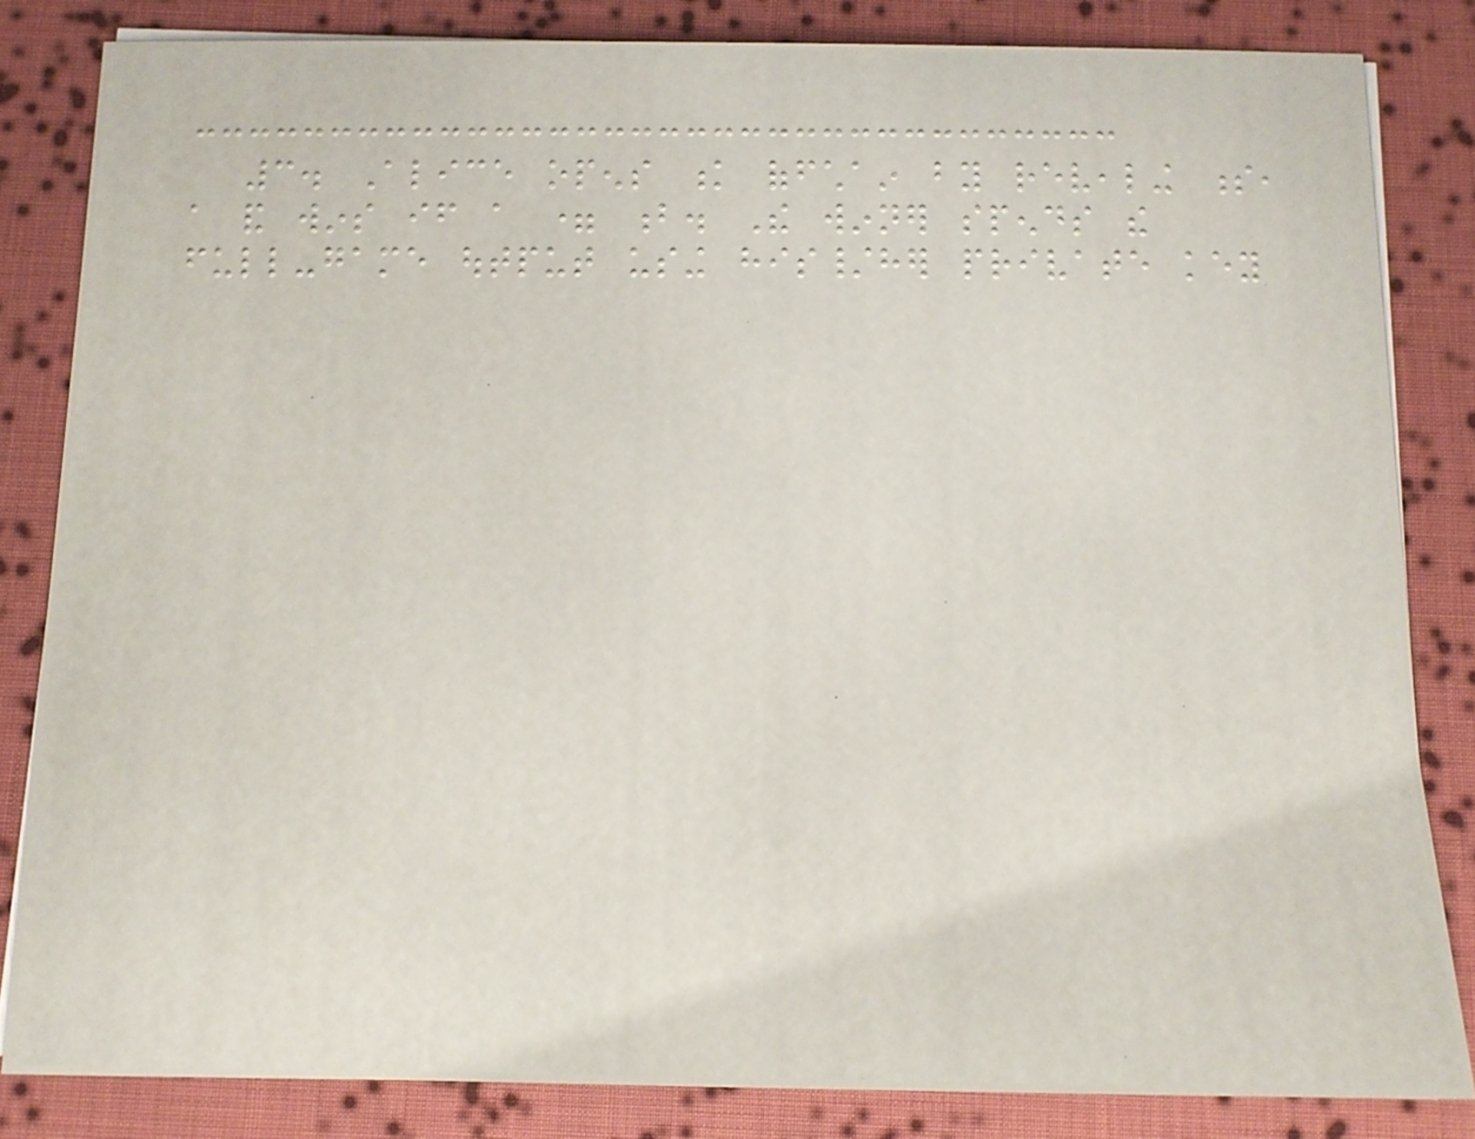3. Alice opens k offchain by revealing s,
a and wins if a = b. The winner spends the
full-game output using his/her private key
